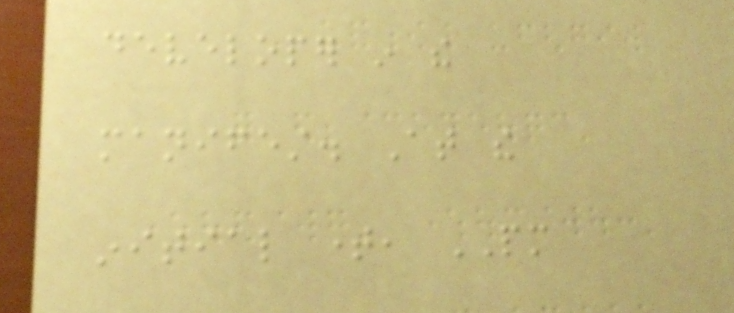developer in the
manifest. At the
initial time, PM
